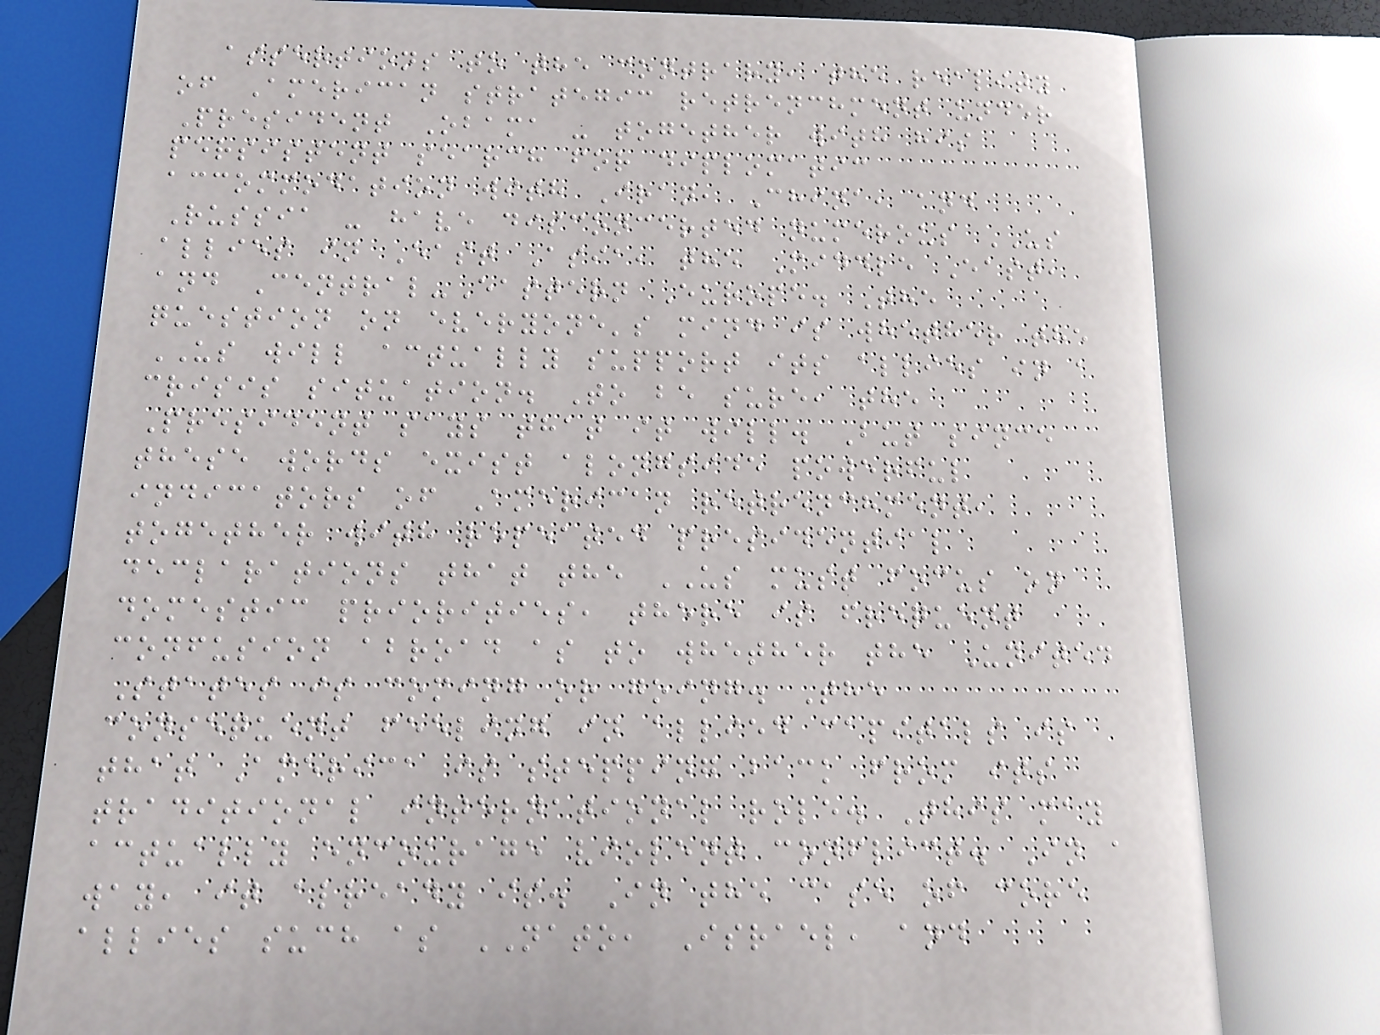assertions to the contrary, the reality
of American strategic retrenchment under
President Obama - together with his
persistent search for diplomatic
accommodation with Iran, China, and
Russia - have disconcerted numerous US
allies in East Asia, the Middle East,
and Central-Eastern Europe. The
question on everyone's mind is whether the
US will actually support its allies in a
crisis situation. To be sure, the
President says that it will. But since
these words exist alongside powerful
indicators of American retrenchment,
together with repeated presidential
declarations that the US must focus on
domestic priorities, there is frequent
confusion abroad as to whether the United
States is coming or going. The
consequent feeling in allied capitals is
that America is stepping back from its
traditional international role. This may
actually encourage violent conflict. In a
way, it already is. In the case of core
allies such as NATO, Israel, and
